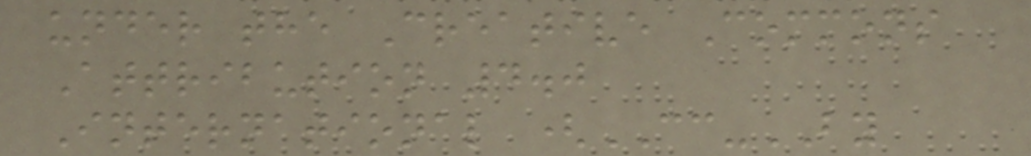under the Creative Commons
Attribution 4.0
International (CC-BY
